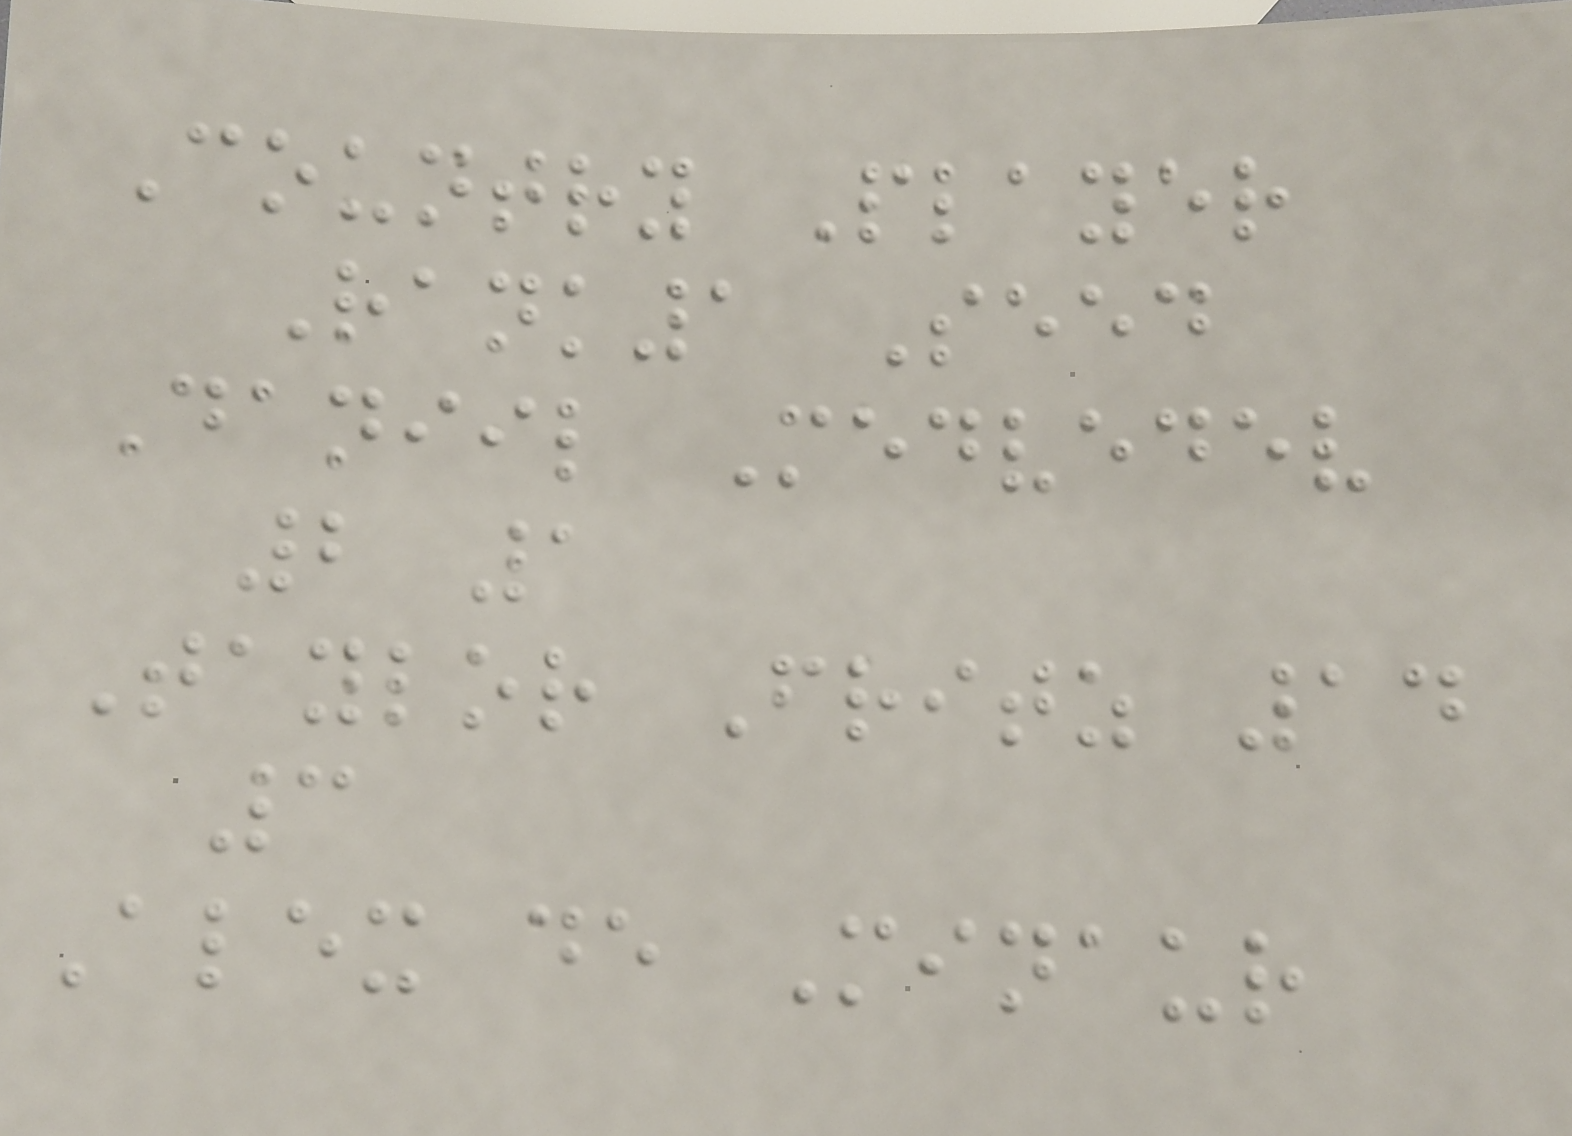Country Player
Rank1 Seed
Daniil Medvedev
2 1
Taylor Fritz 14
3
Alex de Minaur
